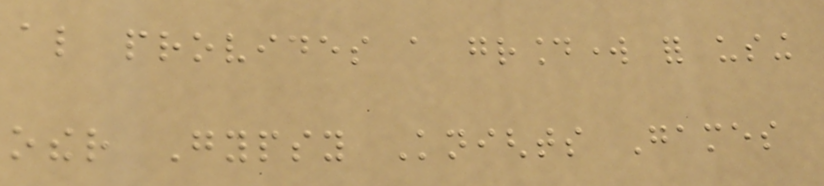also provides a groundwork for using
other Gypsy Knights Games
